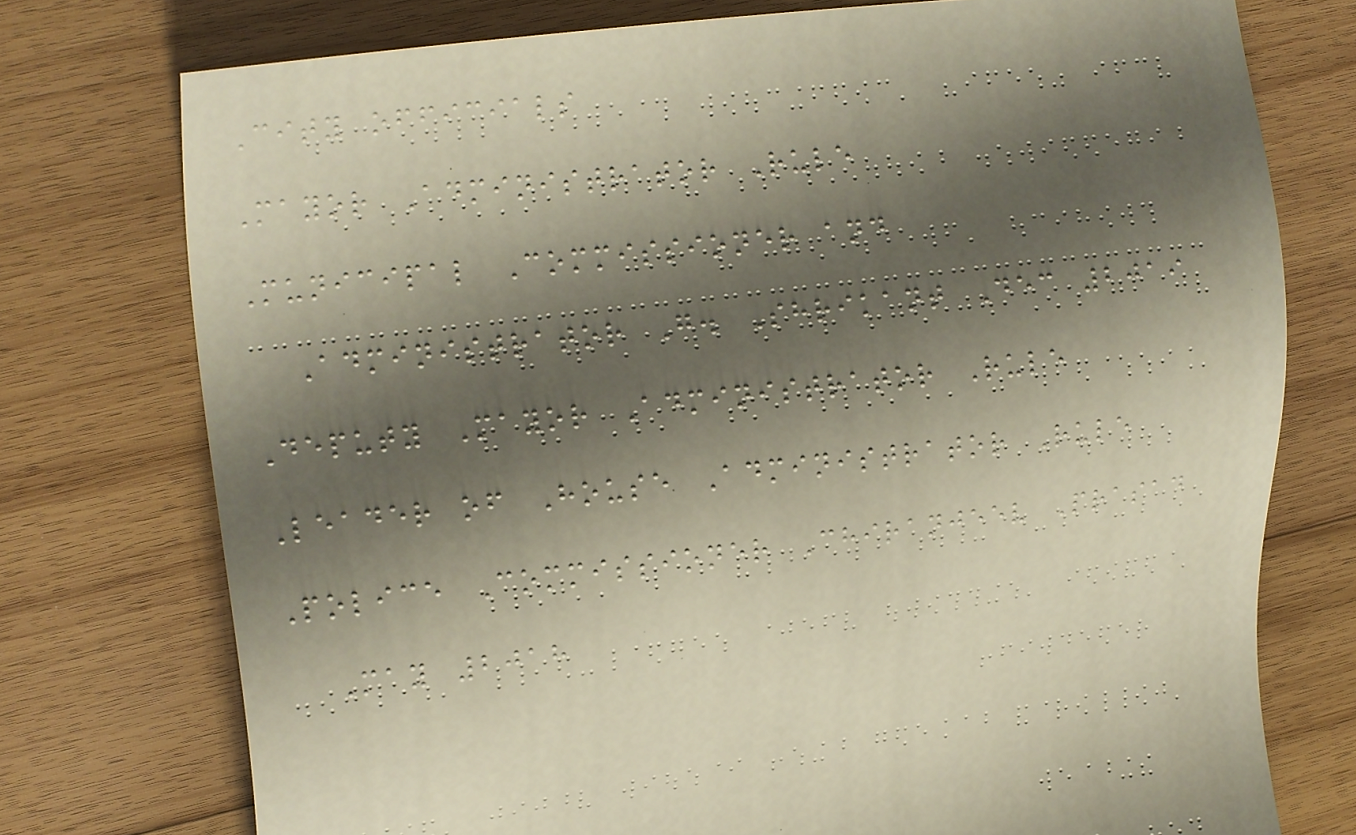City officials
Mayor Administrator Rule
Municipal Commissioner and
Administrator G. Shrikant Dec 2019
Deputy Mayor Administrator Rule
Leader of House Administrator Rule
Police Commissioner Chiranjeev Prasad
May 2018
